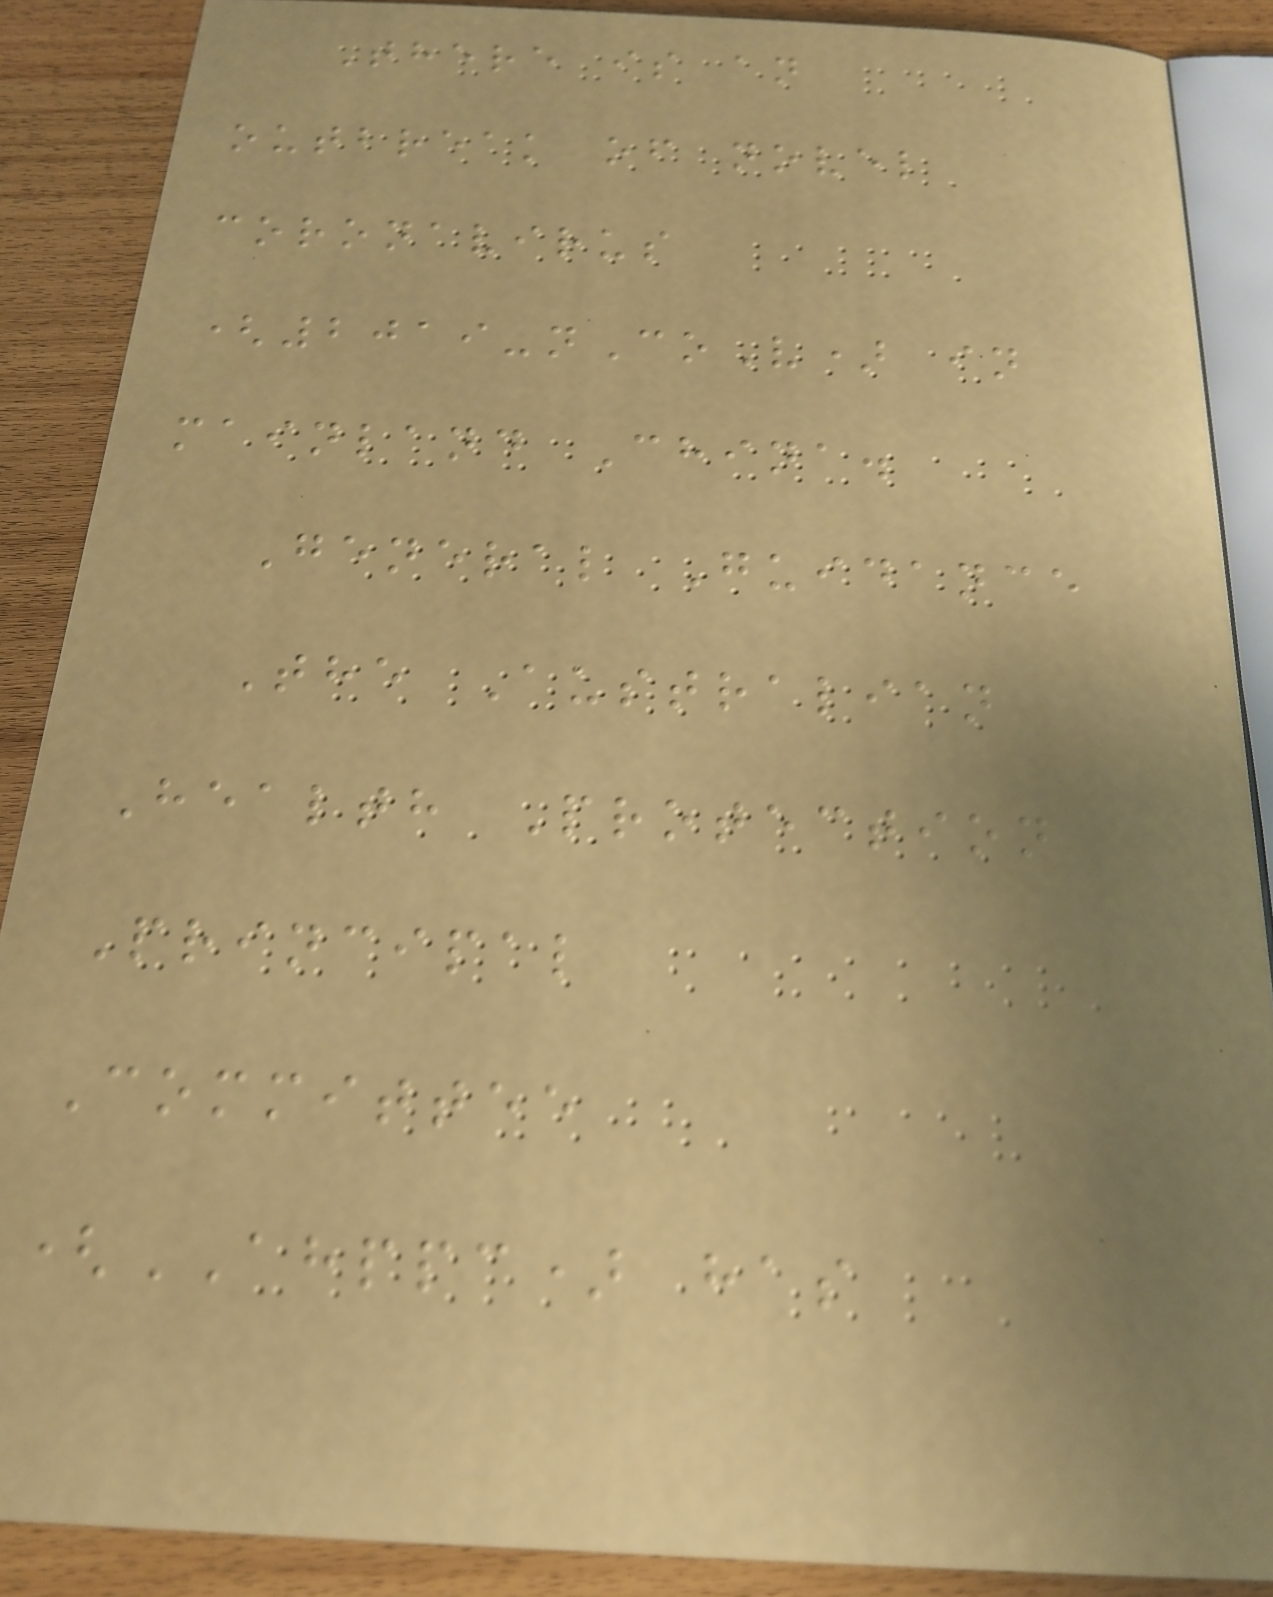There is an
outbreak of novel
coronavirus
(2019-nCoV) in
mainland China.
General Guidance
The Australian
Health Protection
Principal
Committee
(AHPPC) has
